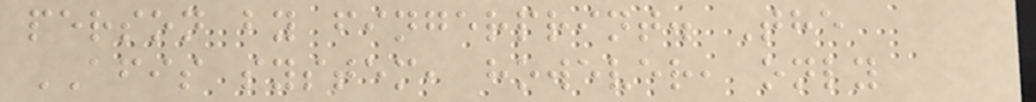person by fingerprint. The
AFIS system, however, only
